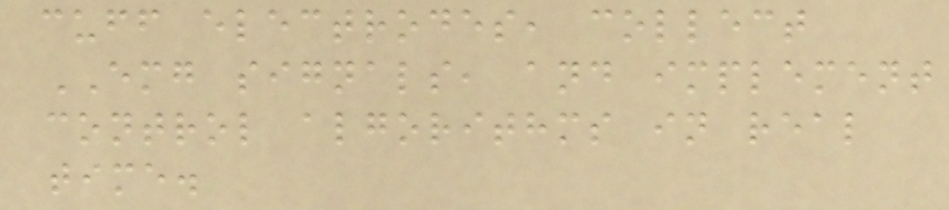cuff electrodes, collect
EMG signals, and implement
control algorithms in real
time.
